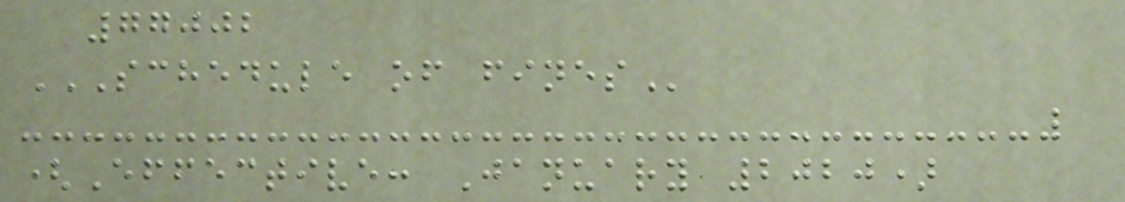77002
SCHEDULE OF FINES
(Effective: January 2020)
